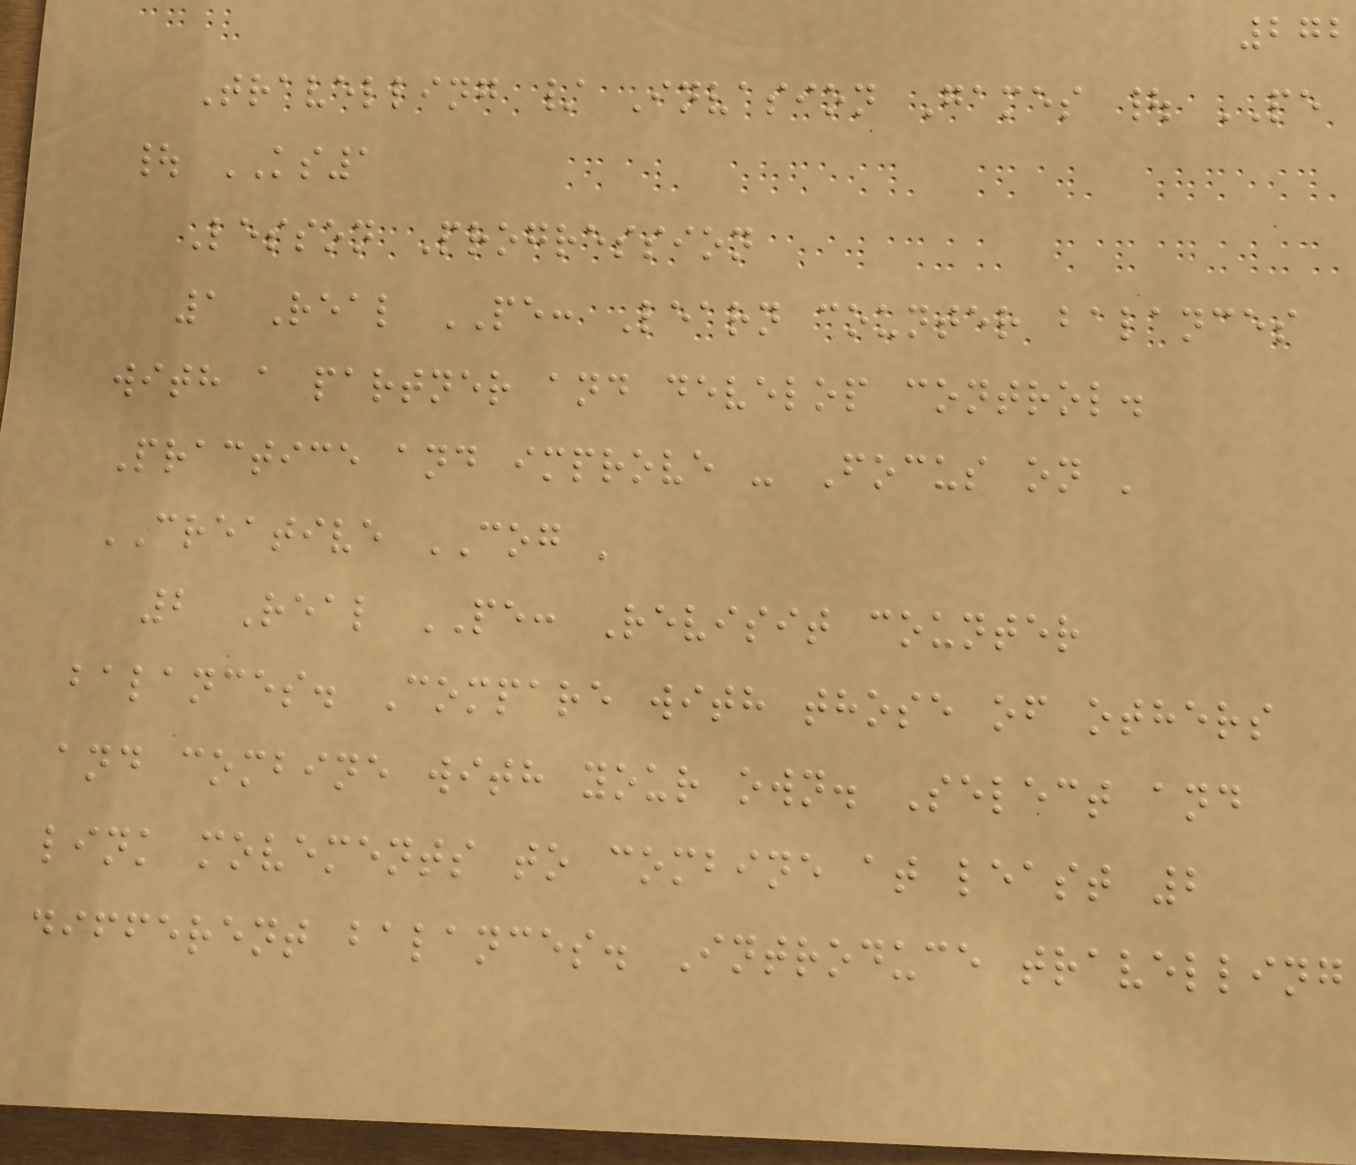272
Travelling / Invasion Games | PE
| KS1
Lesson Progression
1 Real PE: Learn counter balances
with a partner and develop control.
Practice and improve - Focus on '
CREATIVE COG '
2 Real PE: Revisit counter
balances. Compare with those of others
and combine with your own. Select and
link movements to combine at least 2
different balances. Introduce travelling
